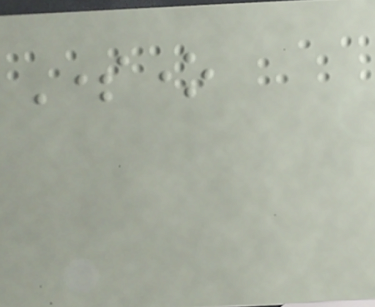Someone
